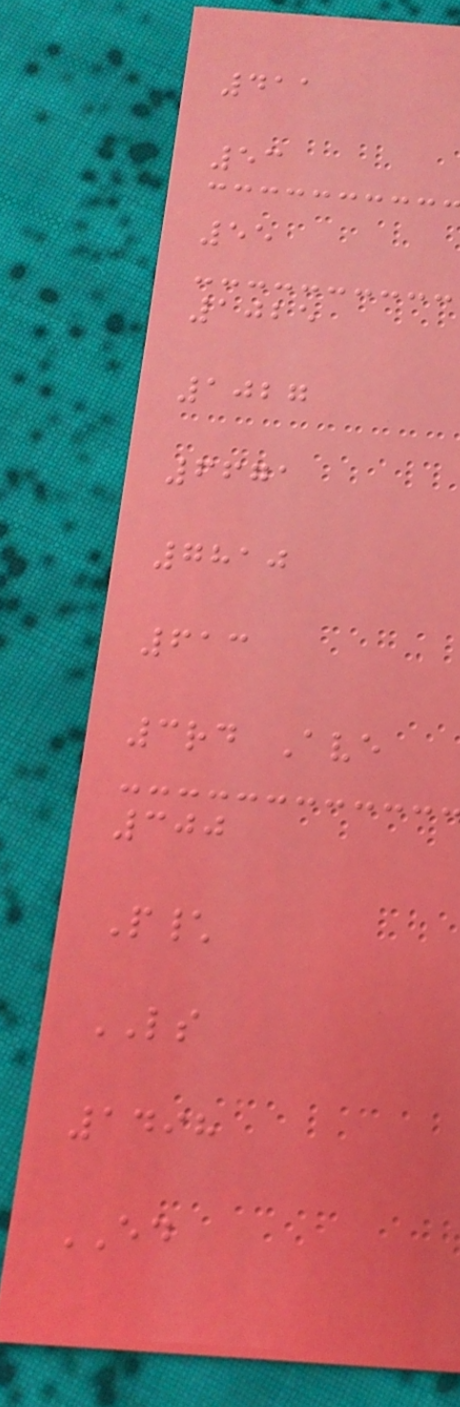411
53
55
1025
1027
6671
7810
613
3rd Ave
300
P\
LS
1498
ED
